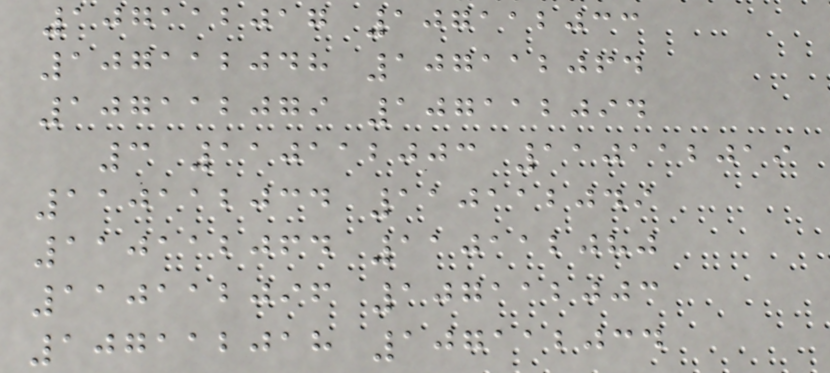107112017 107112033
107112048 107112064
107112079 107112094
3 110112003 110112019
110112034 110112049
110112064 110112080
110112096 107112003
107112018 107112034
